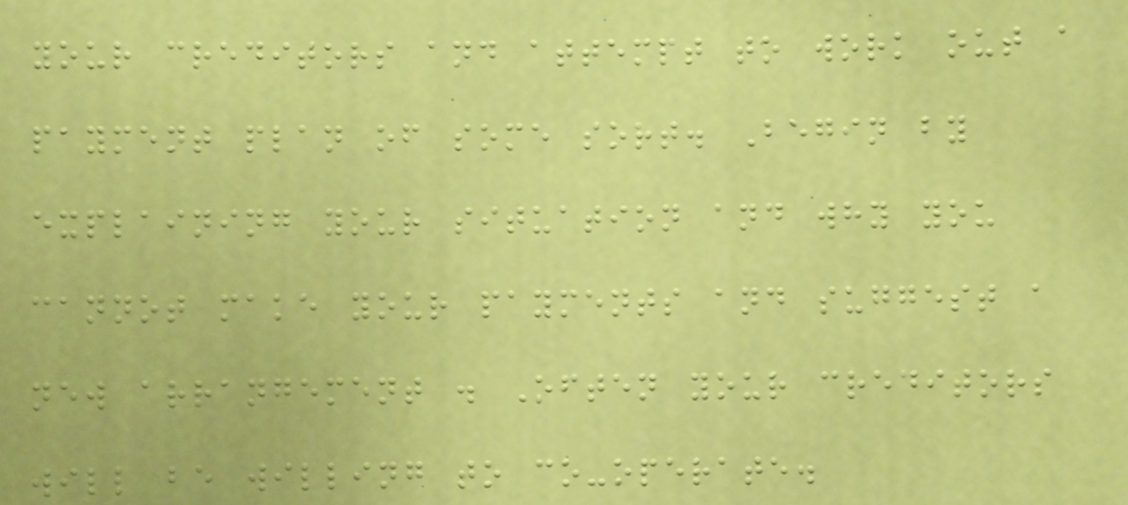your creditors and attempt to work out a
payment plan of some sort. Begin by
explaining your situation and why you
cannot make your payments and suggest a
new arrangement . Often your creditors
will be willing to co-operate.
